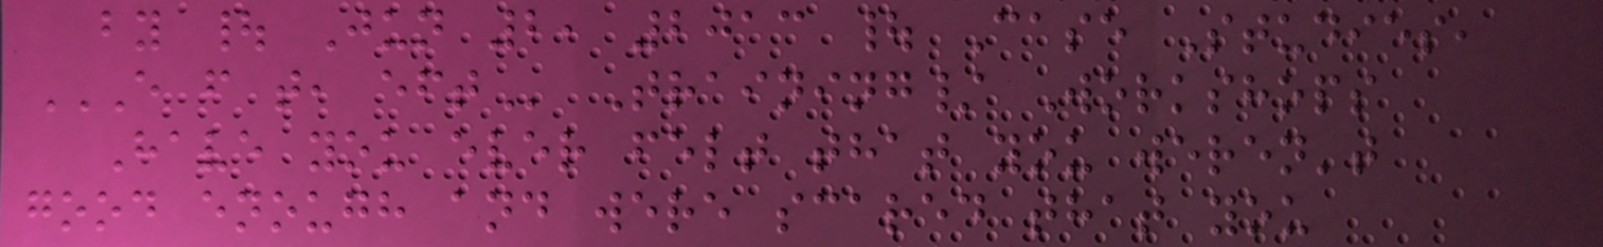by | Jun 2, 2013 | Case Studies,
E F T, EFT Training/ Workshops
Have you ever felt that you weren't
good enough and were scared that you
